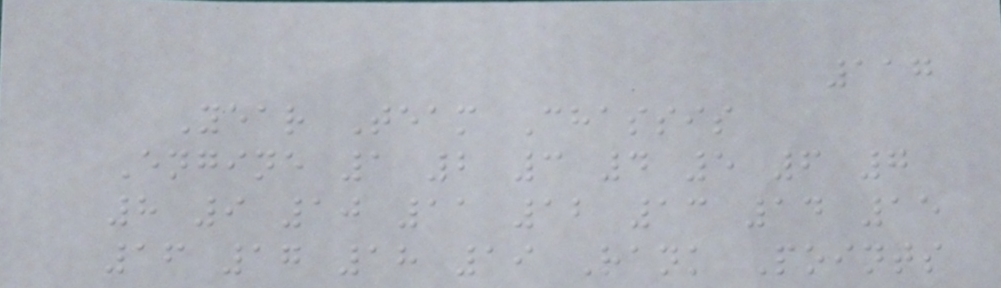117
Year Team Chassis
Engine 1 2 3 4 5 6 7
8 9 10 11 12 13 14 15
16 17 18 19 Rank Points
